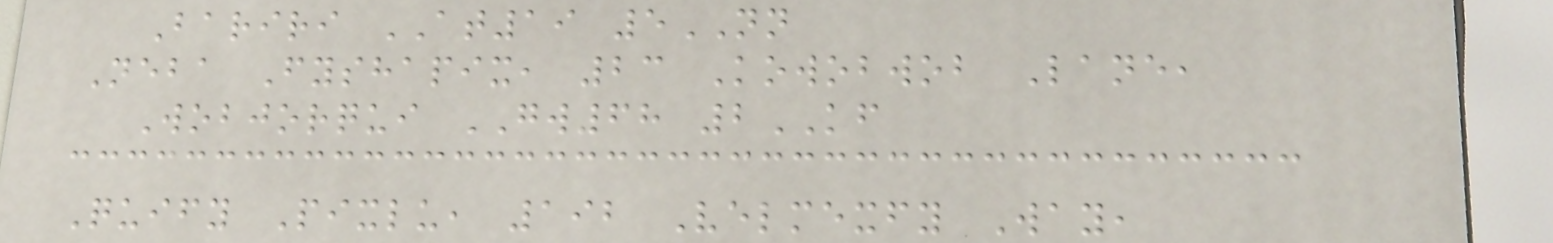Bariri AT19 5NN
Neba Fyshapix, 23 Kowobwob Lane,
Wobjorqui GW68 2KF
Quify Pixlu, 192 Velmexfy Way,
